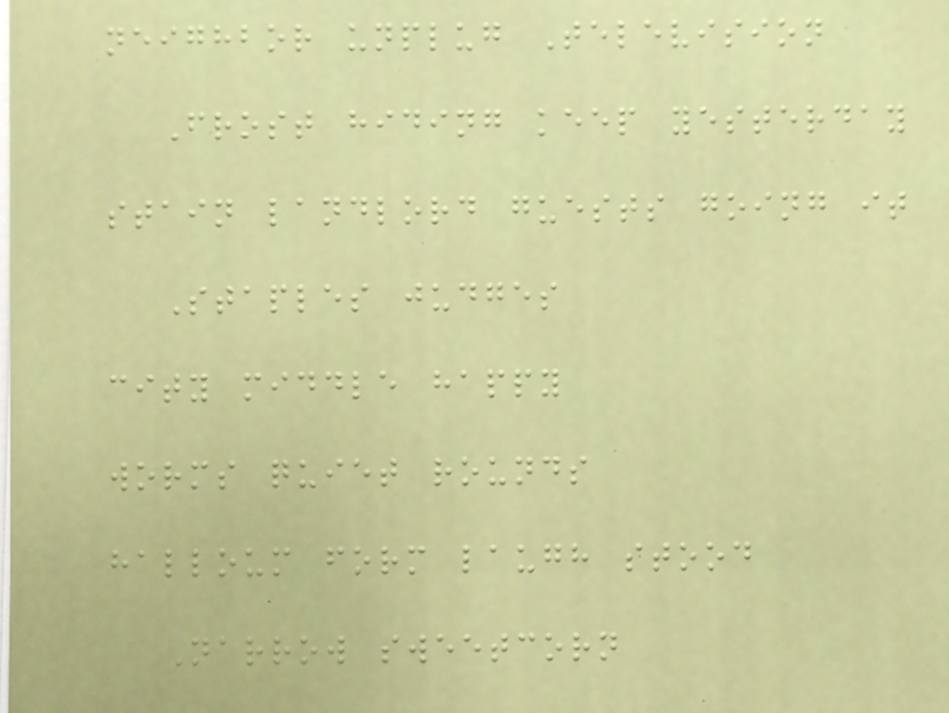neighbor unplug Television
Frost hiding keep yesterday
stain landlord guests going it
Staples judges
city middle happy
worms quiet rounds
halloum form laugh stood
Narrow sweetcorn
